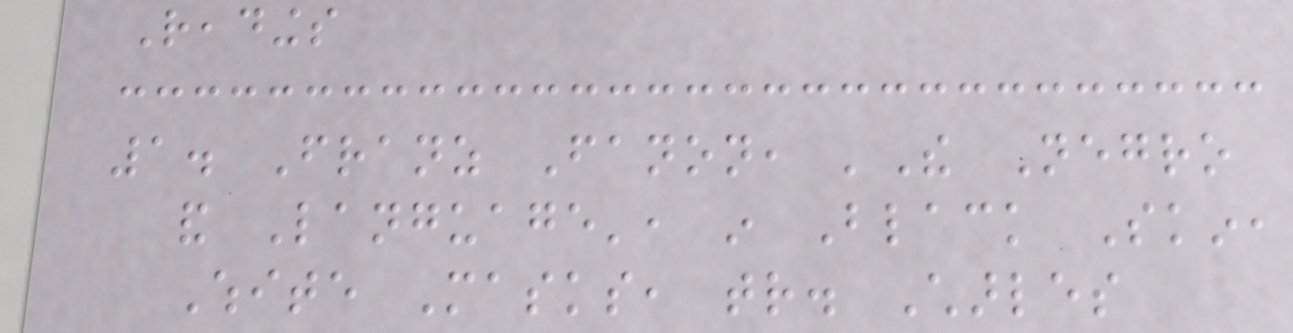Readings
1. Franz Fanon, 'The Negro
and Language', in Black Skin,
White Masks, tr. Charles
